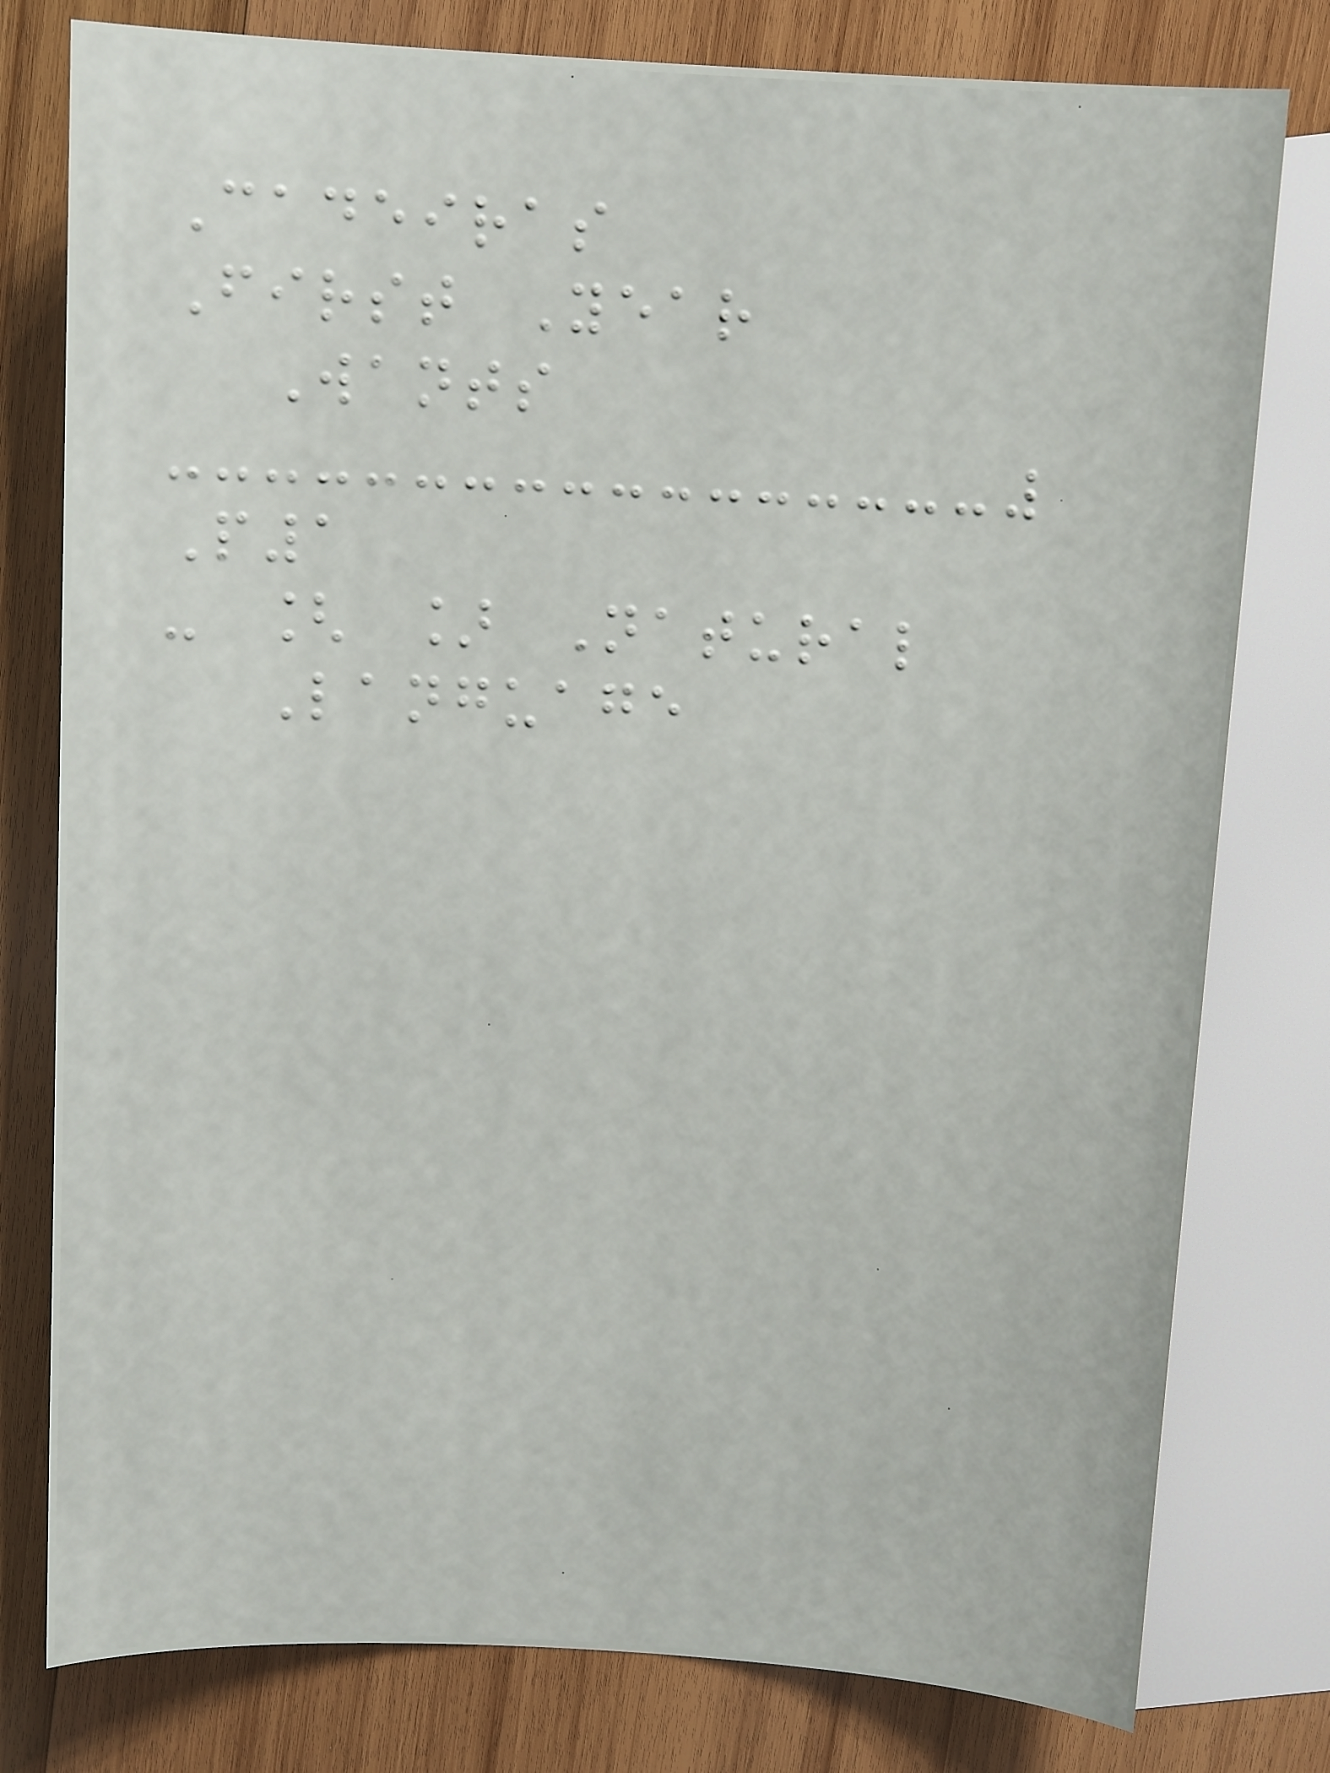Cadeiras
First Year
Wants
P1
- [ ] Natural
Language
